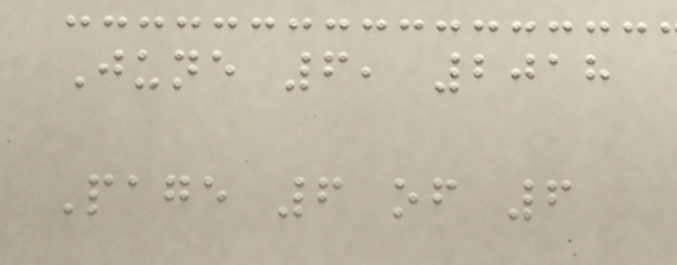June 6, 2018
Page 6 of 6
